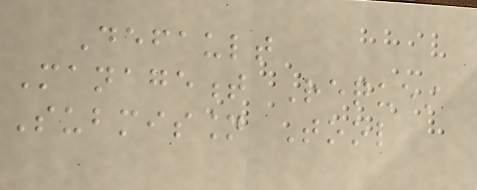Default
Management Request
Submission Tool
